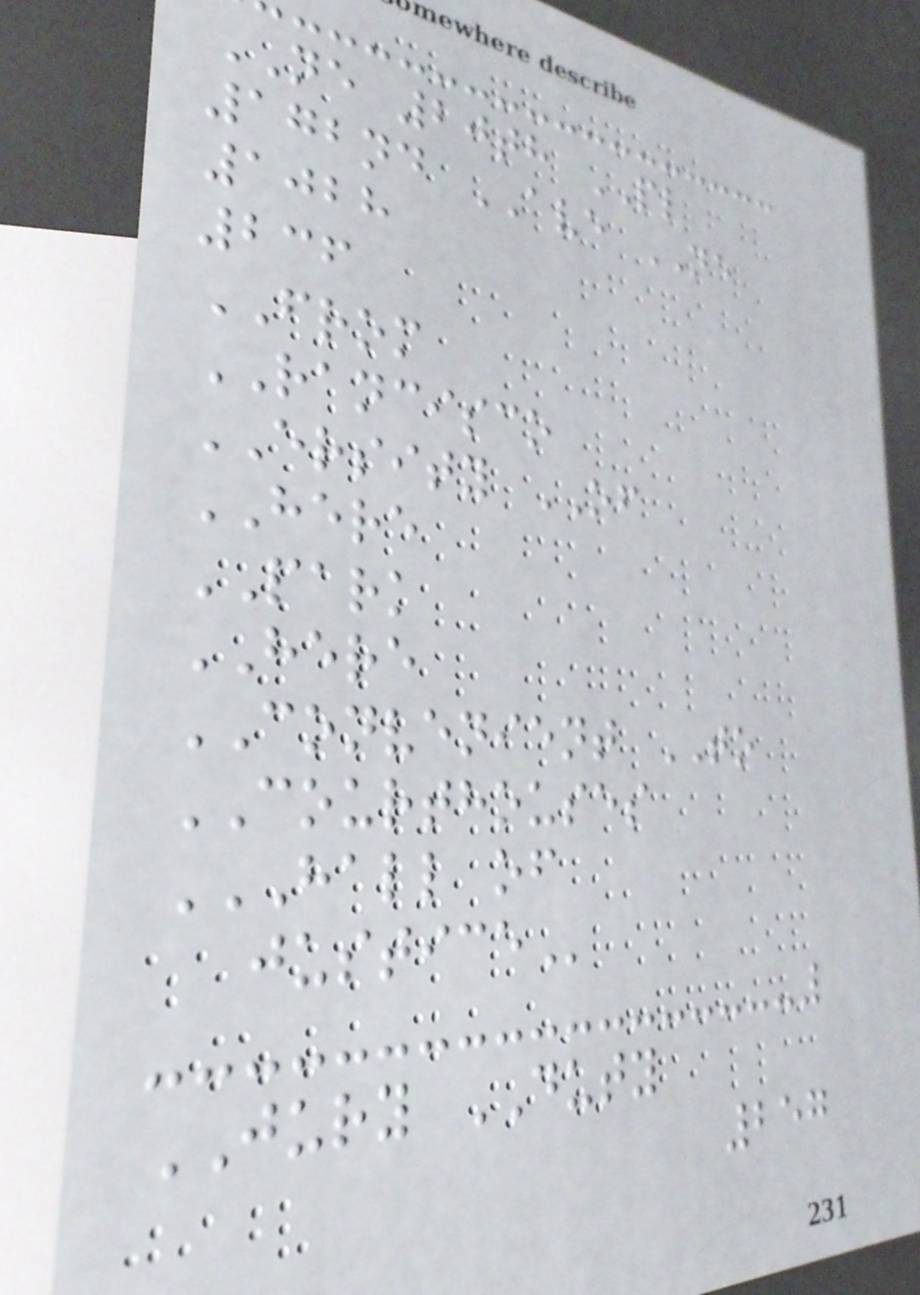NE 20th PL
172nd AVE NE
1028
236
FROM
RANCISCO
ERSITY OF
HERE
PARK
HERE
CONVENIENT TO
COURTHOUSES
HALL OF
JUSTICE
JURY DUTY
257
